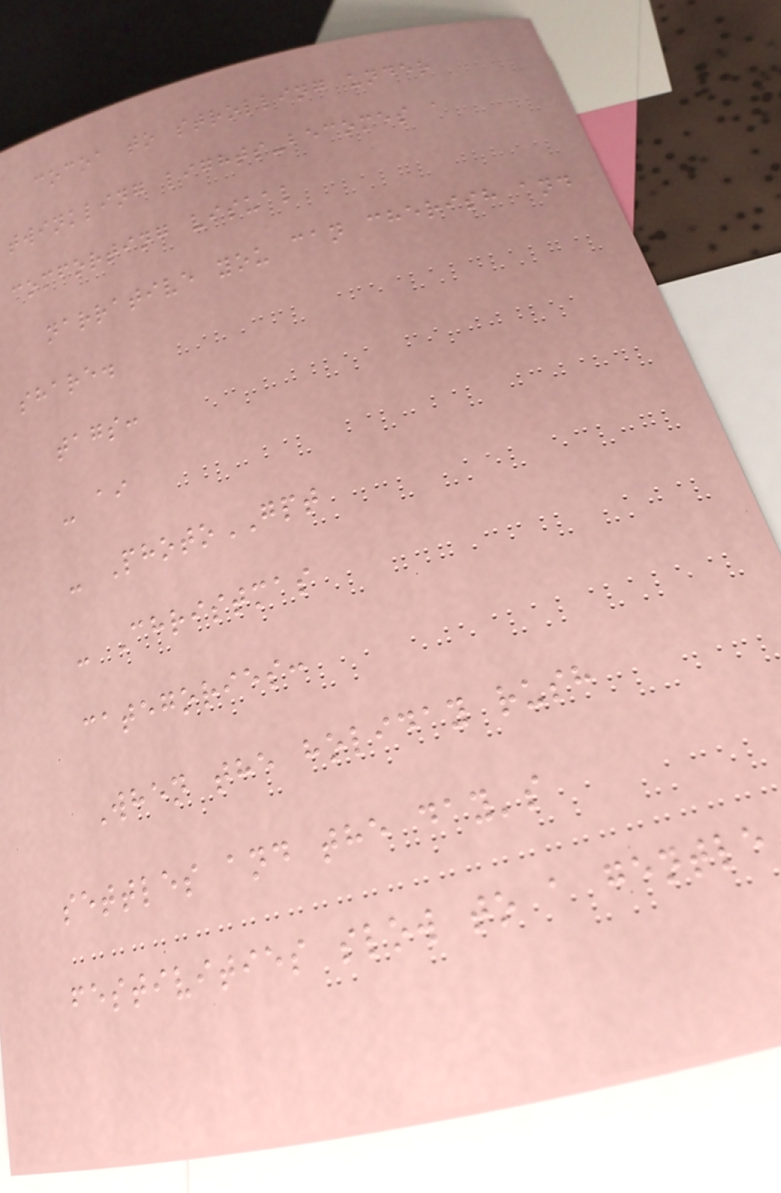cocoa to strolling under
twinkling lights-becomes a
comforting visual
narrative you can cherish and
share.
tags:
- ai
- PhotoGPT
- Christmas
categories:
When the holiday rush
settles and the day's
festivities slow to a gentle
